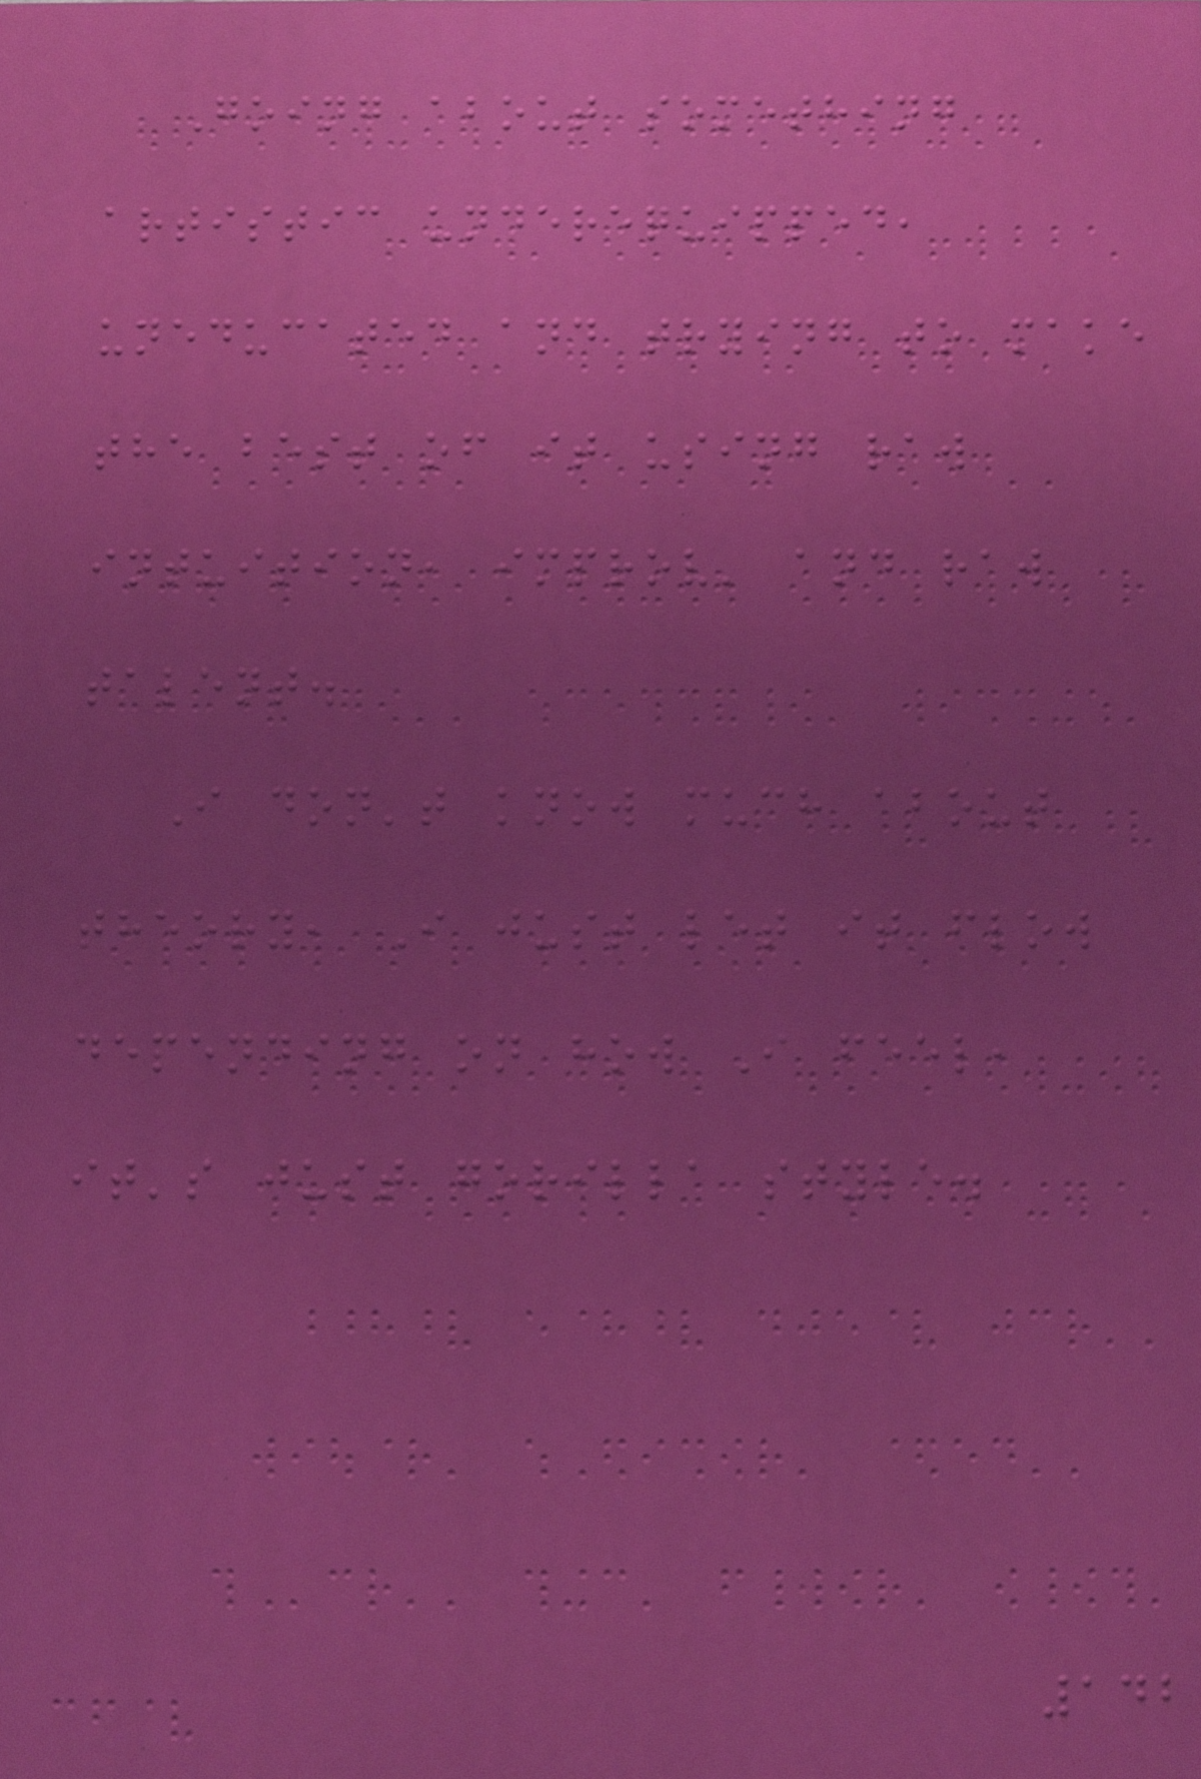Going about something
artistic underequipped,
uneducated and trying to make
the best of it using raw
intuition, improv' and raw
talent.
I don't know much about
theory, I just let it flow
depending on how I feel,
it's just gorilla style.
142
